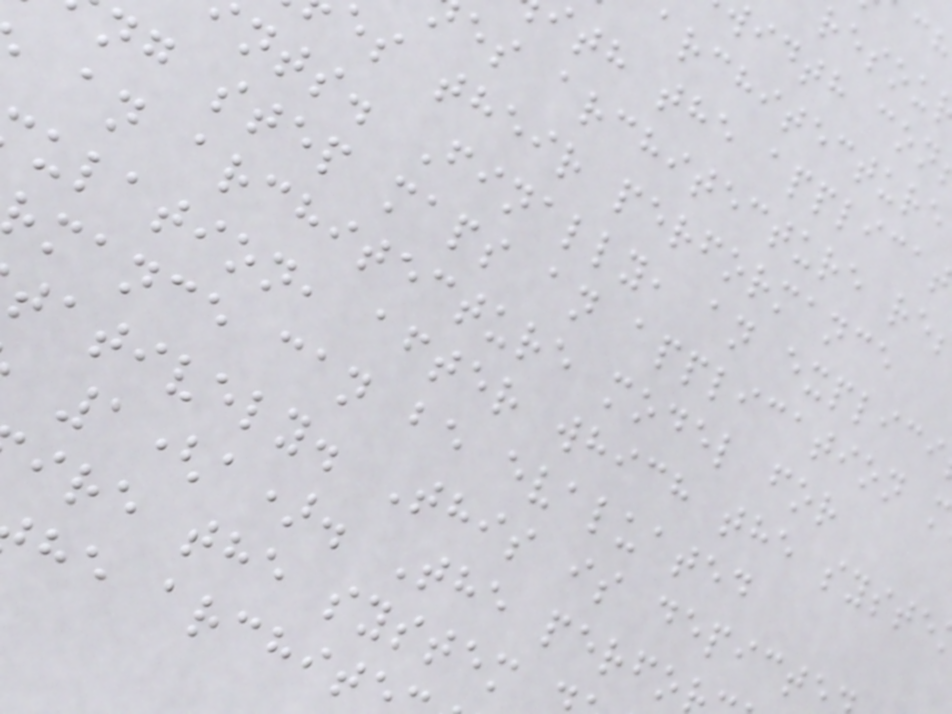architecture
th the applica
es architecture re
es their performance
nts. Finally, an explici
ng step maps an application m
an architecture model for
ulation, after which the syste
mance can be evaluated
tatively. This is depicte
1(a). The perfo
ire the system
he archit
